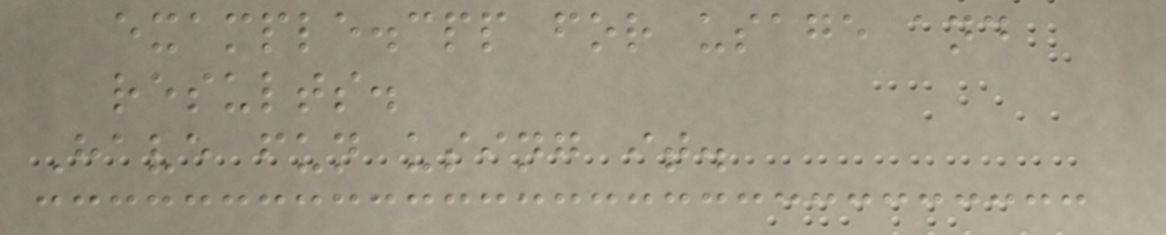example.cpp for usage and
results.
Have fun using it.
